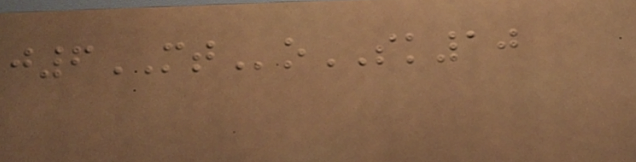j6MToSK10
